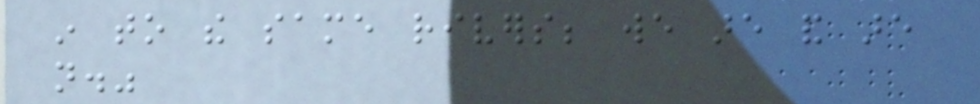in to the same rivers; we are and are
not."
